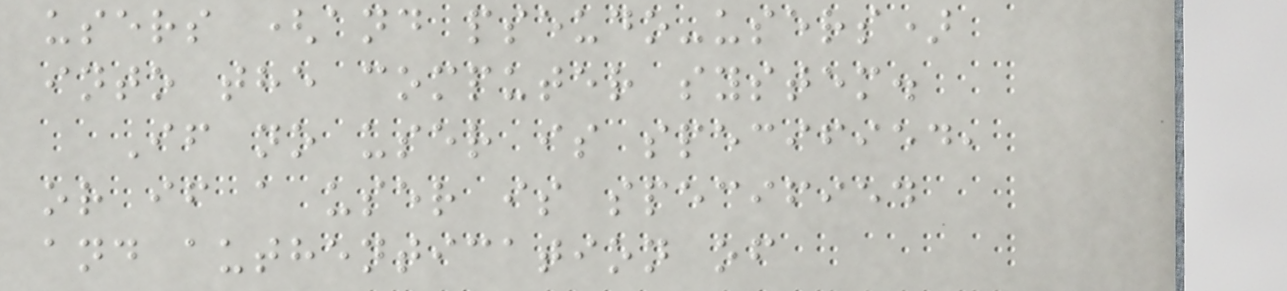users (and pseudo-users)
into the computer system.
If no user is specified,
or if a user is specified
and authentication of
